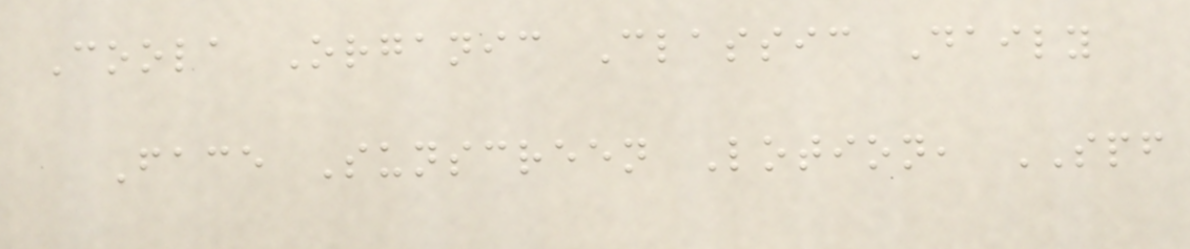Coola Organic Classic Daily
Face Sunscreen Lotion, SPF
